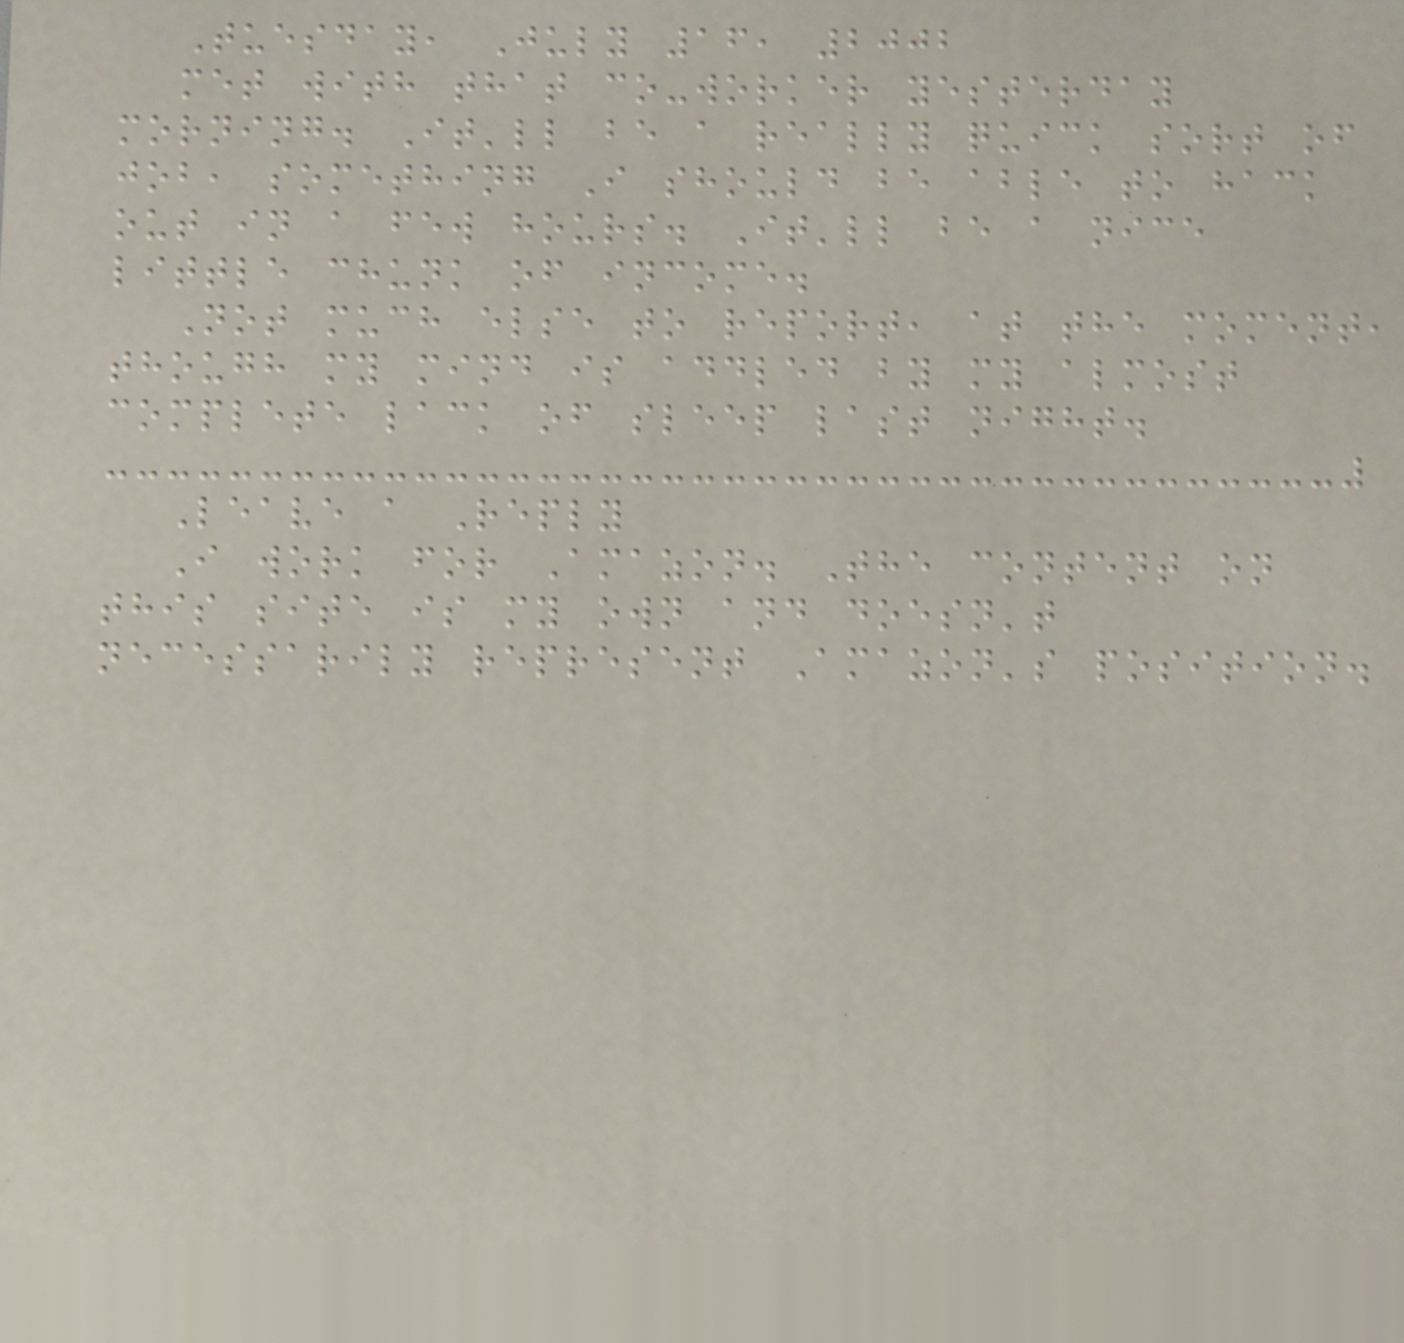Tuesday, July 16, 2002
met with that co-worker yesterday
morning. It'll be a really quick sort of
job, something I should be able to hack
out in a few hours. It'll be a nice
little chunk of income.
Not much else to report, at the moment,
though my mind is addled by my almost
complete lack of sleep last night.
Leave a Reply
I work for Amazon. The content on
this site is my own and doesn't
necessarily represent Amazon's position.
